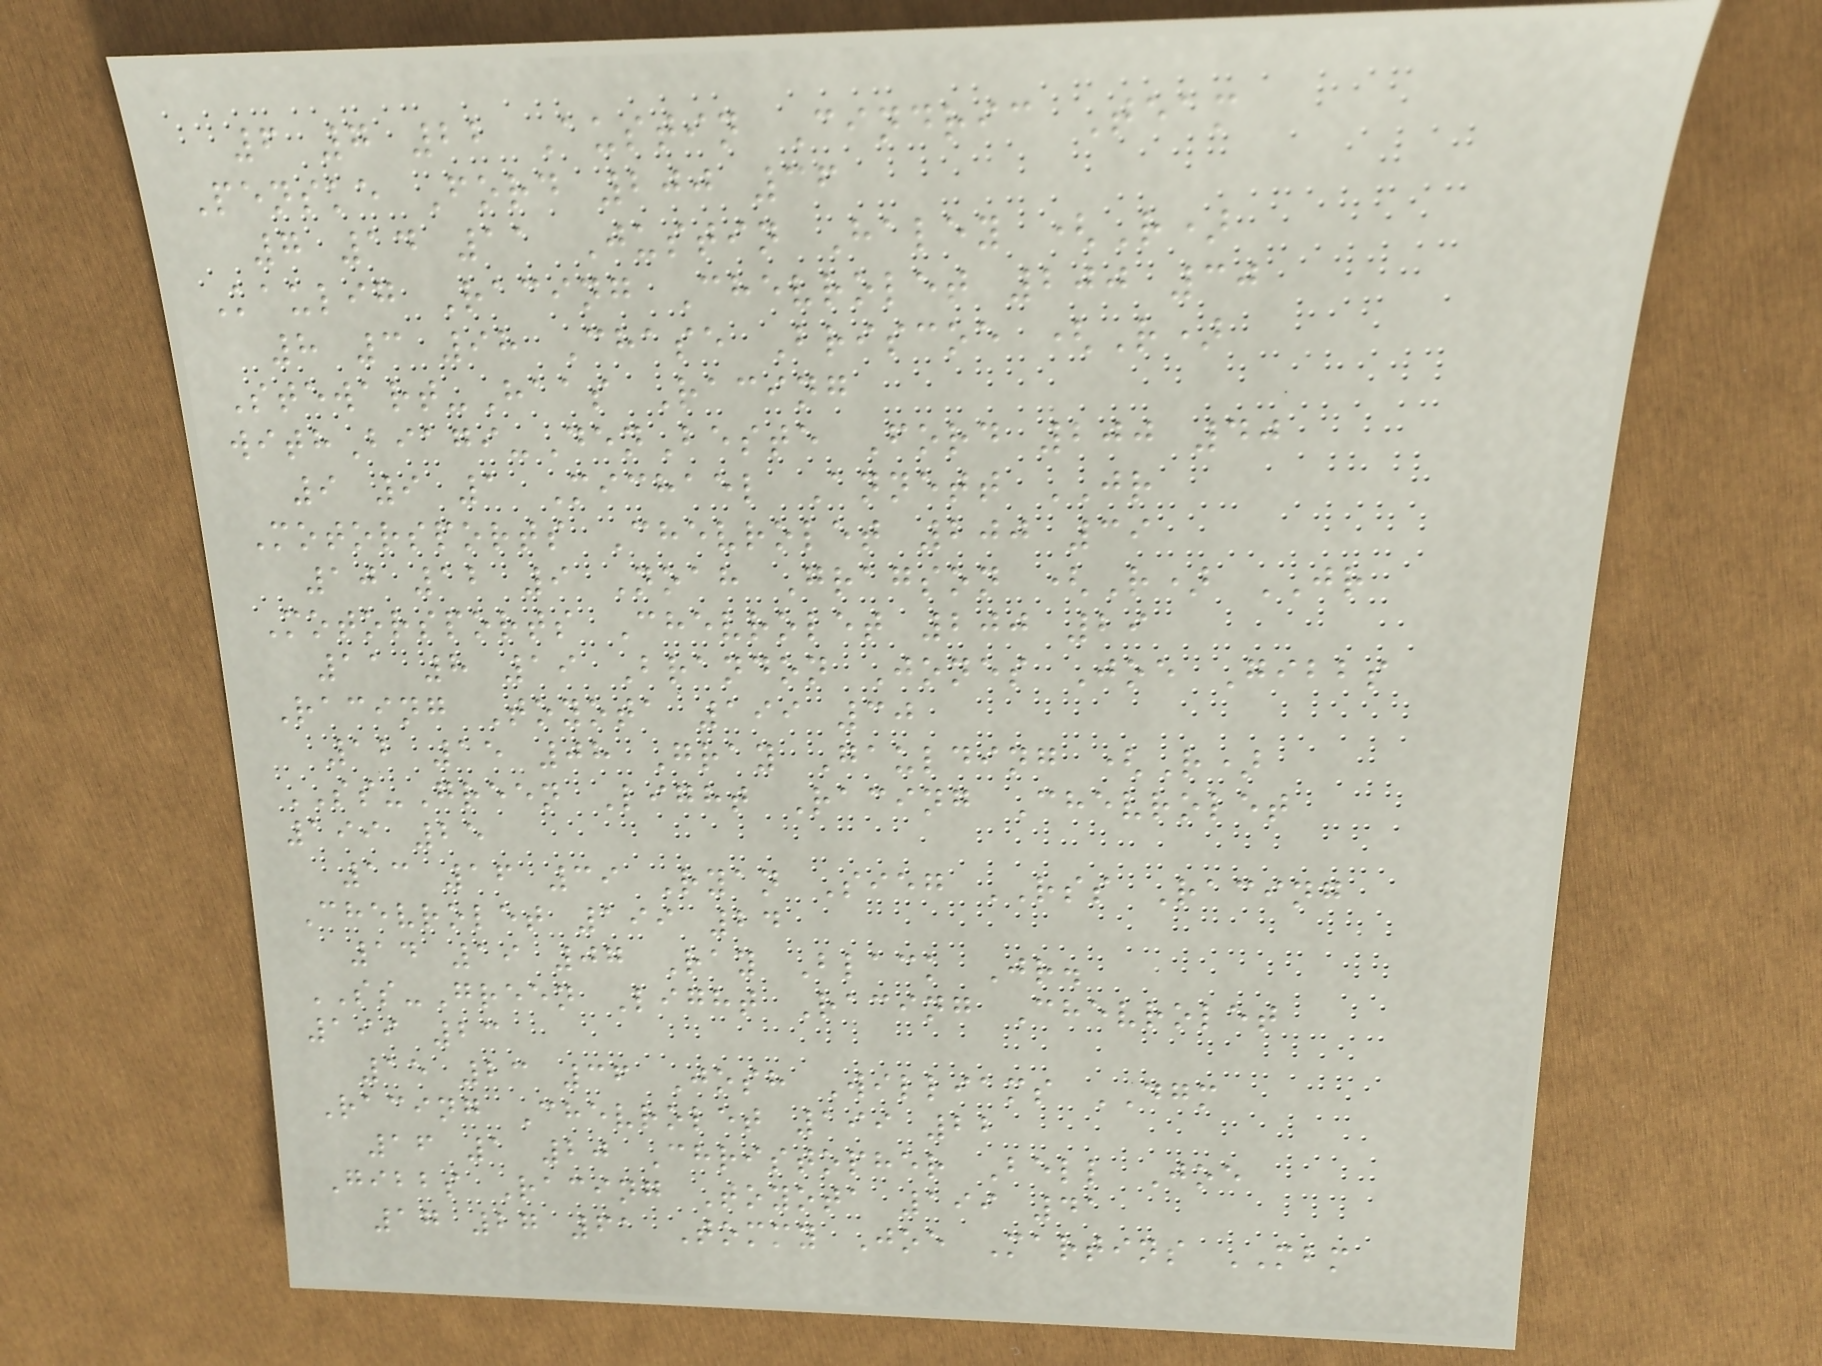6 7 22 Austin Cindric Team
Penske Ford 200 36
7 14 11 Justin Haley (R)
Kaulig Racing Chevrolet 200 30
8 3 98 Chase Briscoe (R)
Stewart-Haas Racing
withBiagi-DenBeste Ford 200 40
9 9 1 Michael Annett JR
Motorsports Chevrolet 200 39
10 12 9 Noah Gragson (R) JR
Motorsports Chevrolet 200 29
11 8 19 Brandon Jones Joe Gibbs
Racing Toyota 199 30
12 15 08 Gray Gaulding (R)
SS-Green Light Racing Chevrolet
199 25
13 16 39 Ryan Sieg RSS Racing
Chevrolet 199 24
14 19 07 Ray Black Jr.
SS-Green Light Racing Chevrolet
199 23
15 23 36 Josh Williams DGM
Racing Chevrolet 199 22
16 1 20 Christopher Bell Joe
Gibbs Racing Toyota 199 41
17 27 61 Tommy Joe Martins MBM
